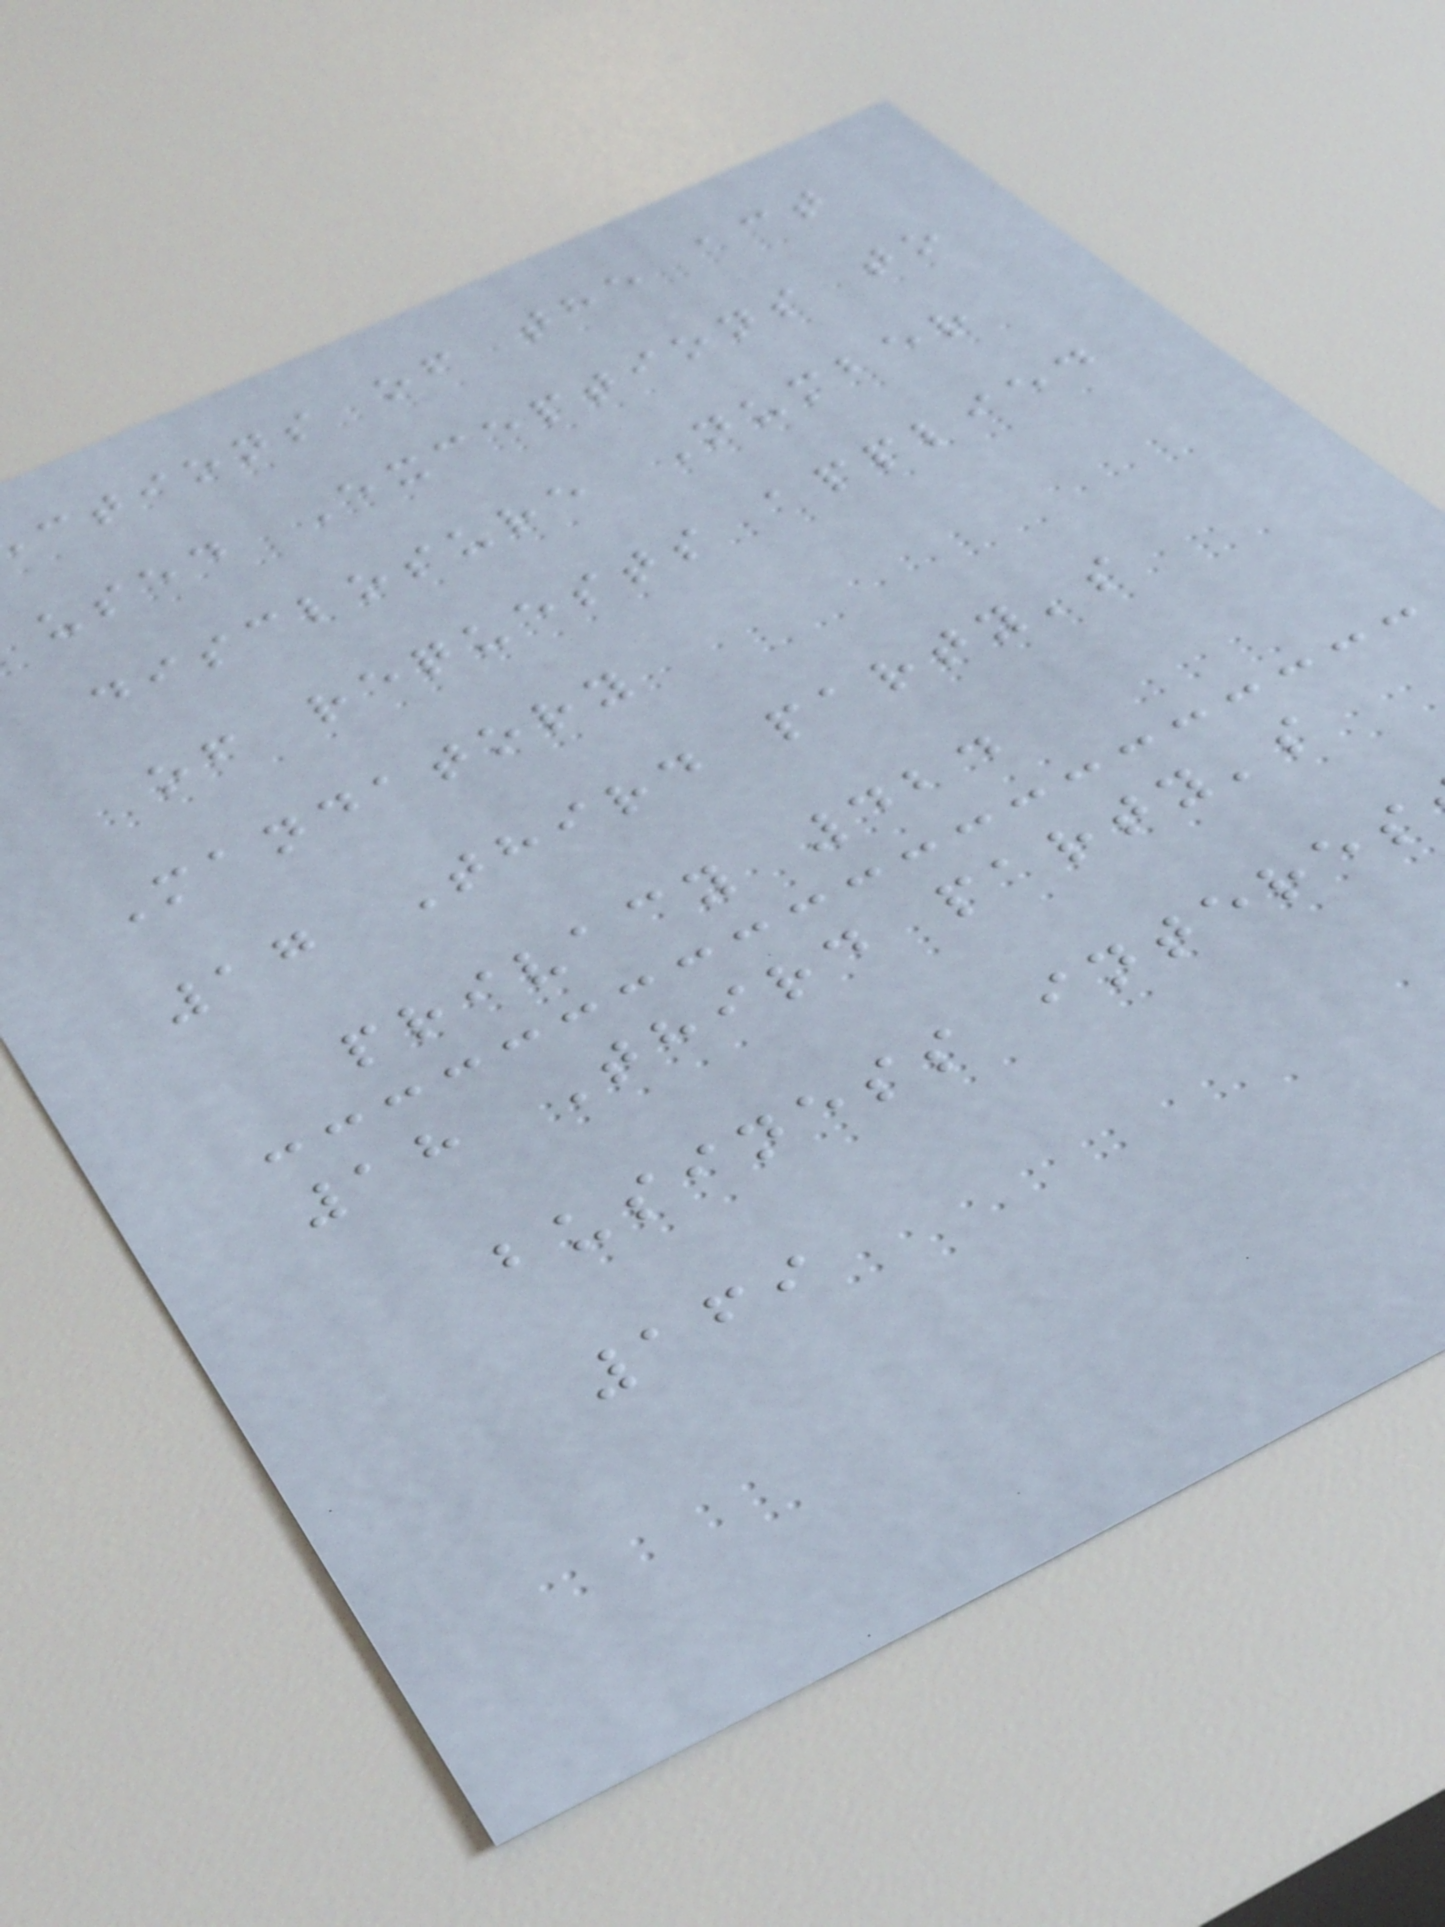ctions of the act
used Exceptions to
disclosure Number
of requests applied
Mandatory
17 Third party's
privacy 424
18 Third party's
business interes
169
